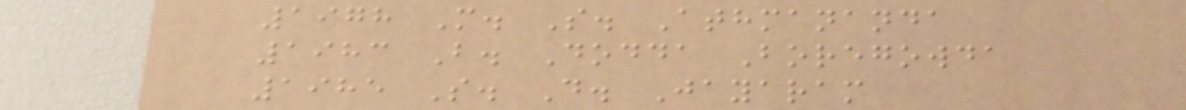1978 M. S. Athmananda
1983 B. Dodda Boregowda
1985 S. D. Jayaram
